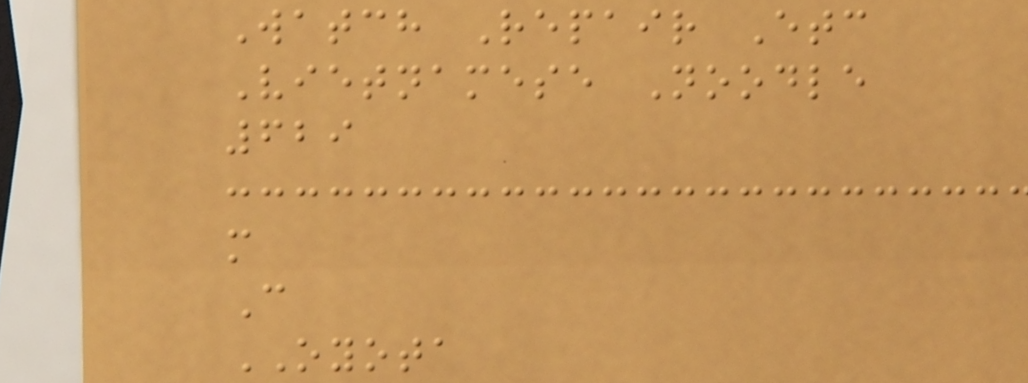Watch Repair Etc
Vietnamese Noodle
629
m
C
OYOTA
